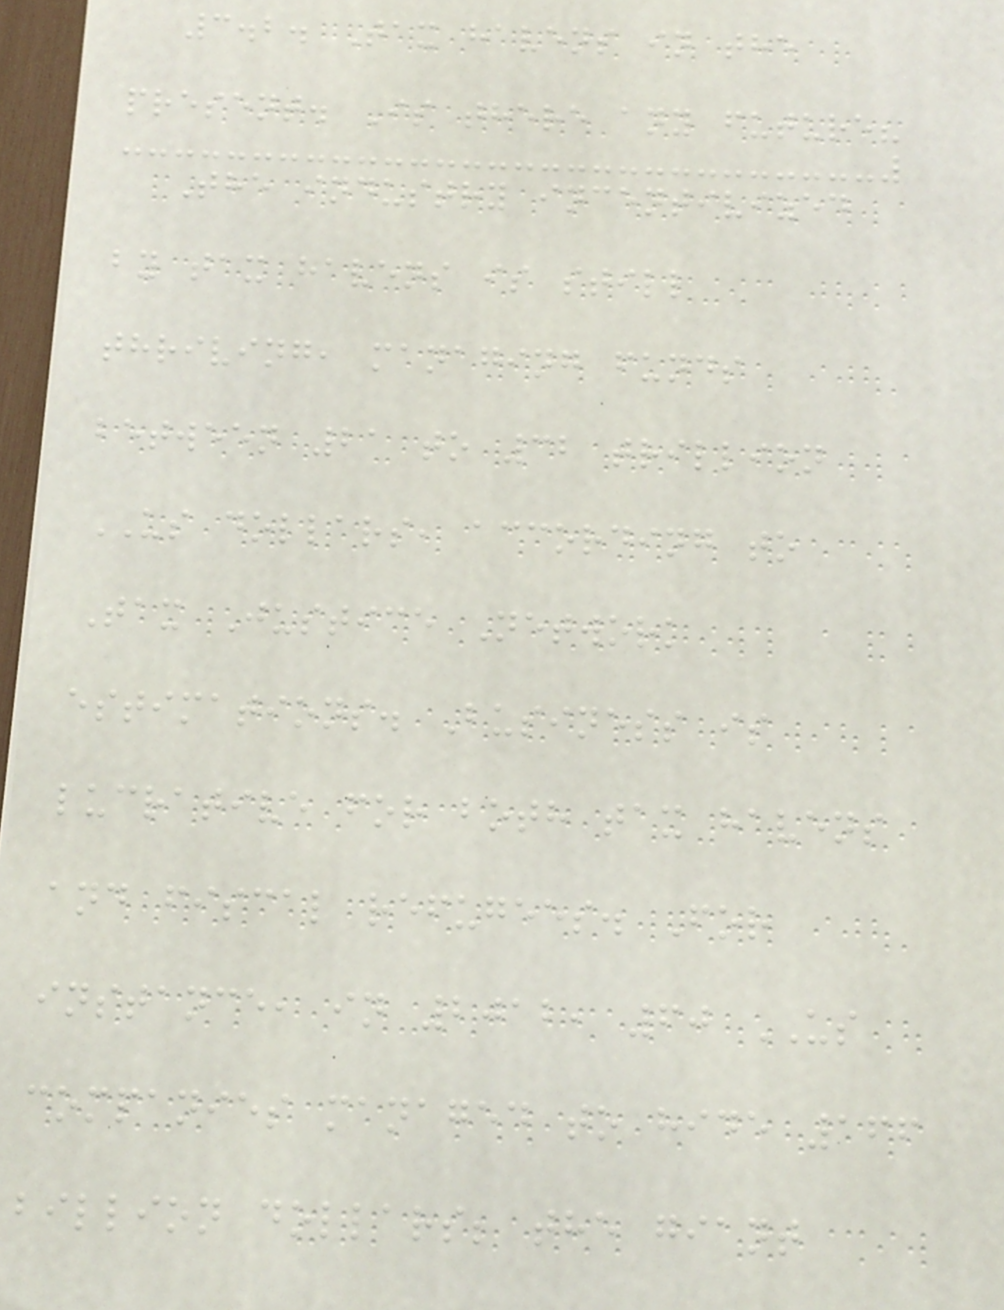3.2. Tax havens in the
present. Is there any future?
The industry incentivized
by tax havens is still
thriving, managing funds
between 21 to 32 trillion
US dollars, according to
Tax Justice Network
estimations. Business is
lucrative for both tax havens
and fiscal refugees. For
instance, in 2012, 60 US
companies managed to hide 166
billion dollars; the giant
